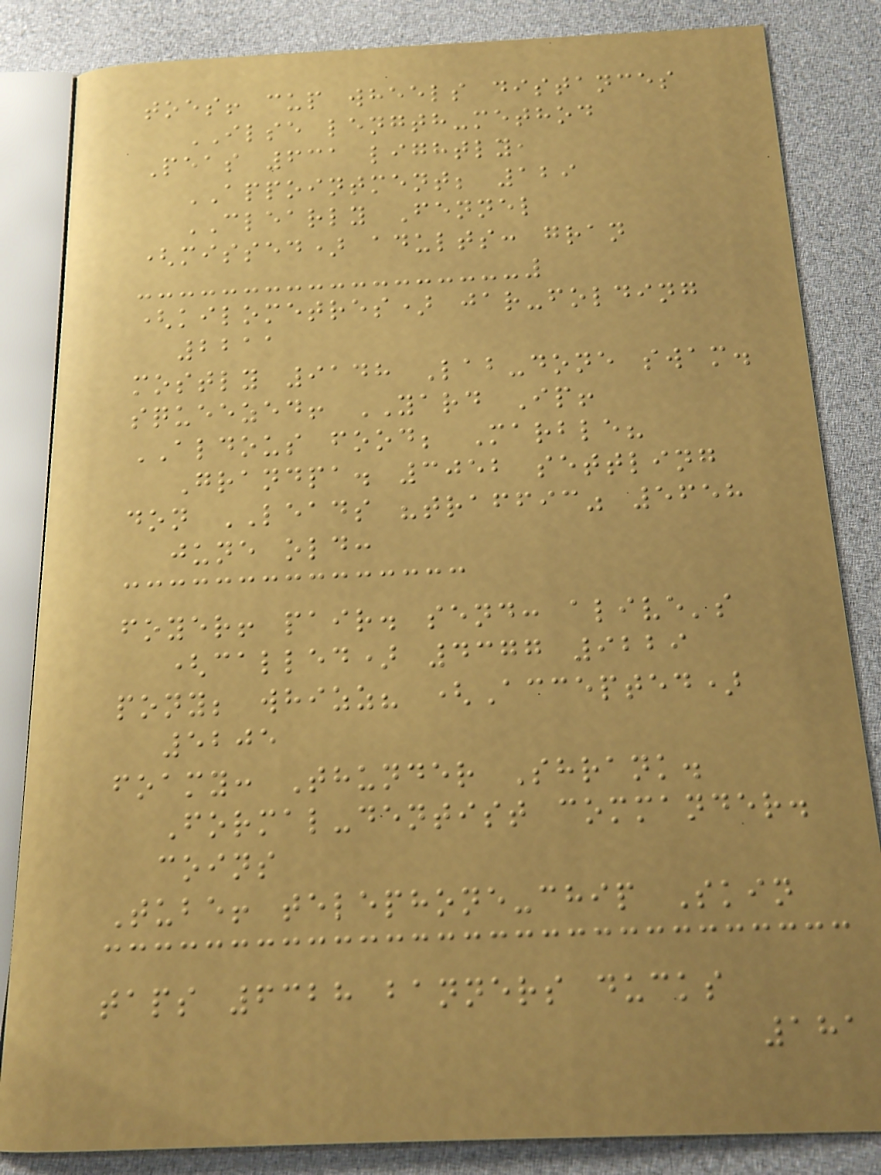toes! cup wheels distances
ILSE length-method
Peas 631 lightly,
APPOINTMENT; 129
CLEARLY Fennel
(missed) adults: gran
(kilometres) jar-folding
2211
mostly 9148 Lab-done swam.
squeezed! YARD Ip!
ALDOUS food; Marble?
Grandpa. 3052 settling
don LEADS "traffic" 5658
june old:
foyer! pair. send: alive's
(called) 4377 9229
pony; whizz? (Accepted)
5205
foamy: Thunder Shrank.
Formal-dentist commander.
coins
Tube! telephone-chip Skin
taps 6328 banners ducks
181
